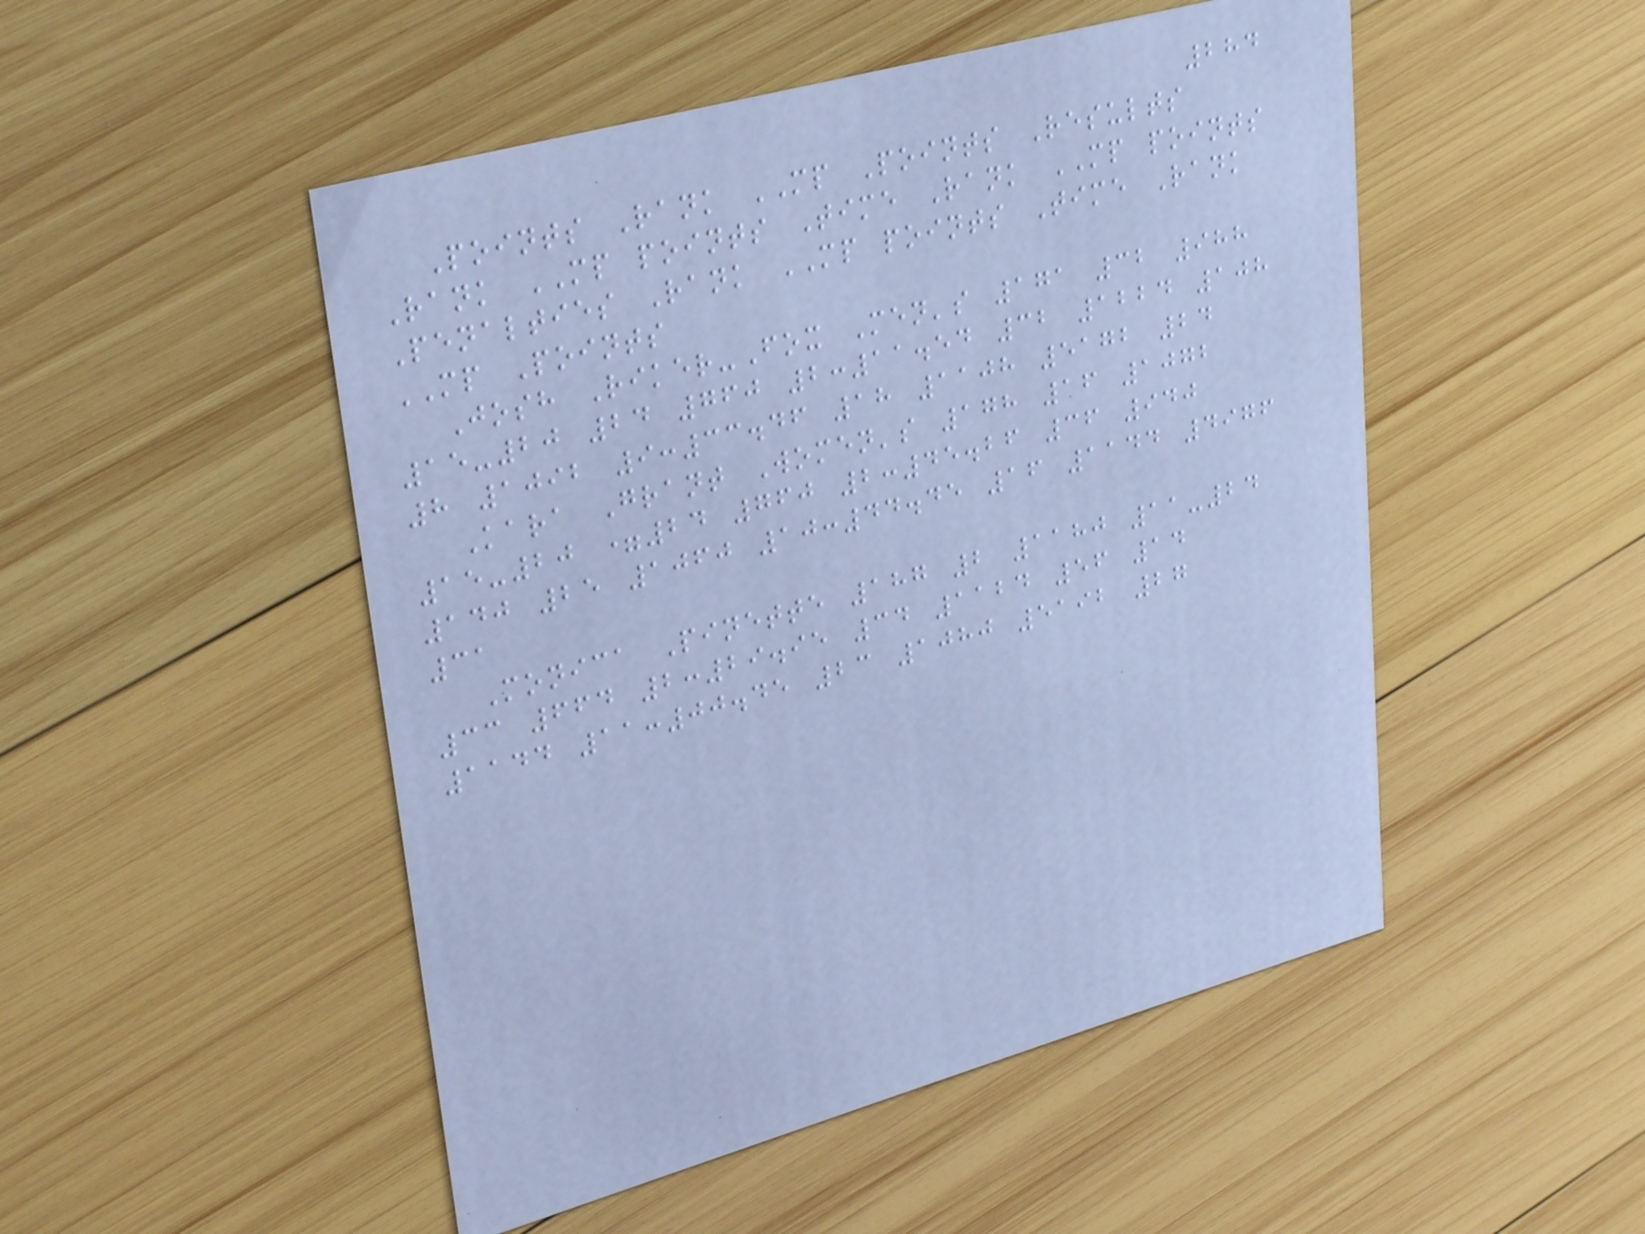284
Points Rank MP Points Results
Rank MP points Time Rank MP points
Penalties Rank MP points Time Rank
MP Points
Josh Riker-Fox Men's 171 32 988
15-20 24 760 2:11.54 32 1224 108
8 1092 9:33.46 18 1108 5172 24
Kara Grant Women's 178 16 1072
15-20 =24 760 2:45.26 36 940
140 25 1060 10:44.45 16 1144 4976
31
Monica Pinette 187 2 1180 11-24
33 664 2:29.95 34 1124 56 14
1144 11:00.45 23 1080 5192 27
